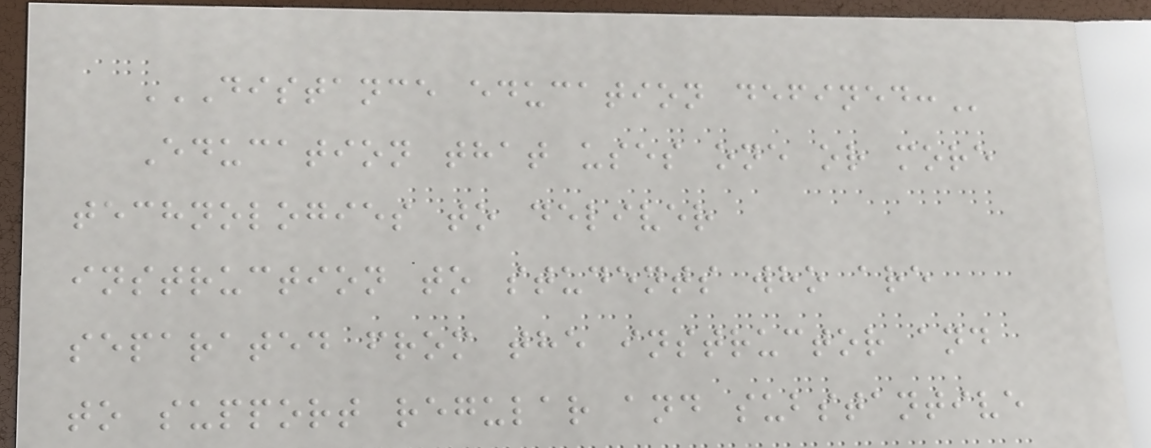DISTANCE EDUCATION DEFINED:
Education that uses one or more
technologies to deliver
instruction to students who are
separated from the instructor and
to support regular and substantive
